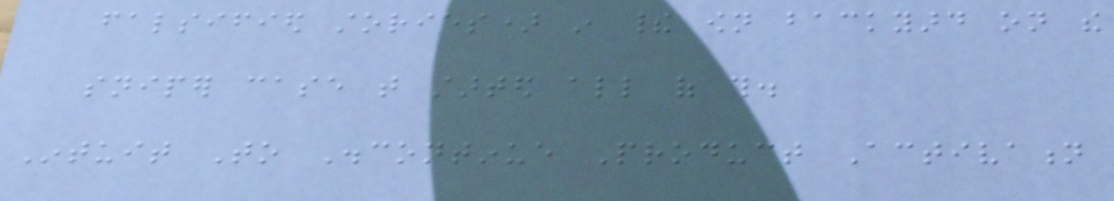falsified stories) in their own backyard on the
sniper case that started all of this.
Intuit To Discontinue Product Activation
